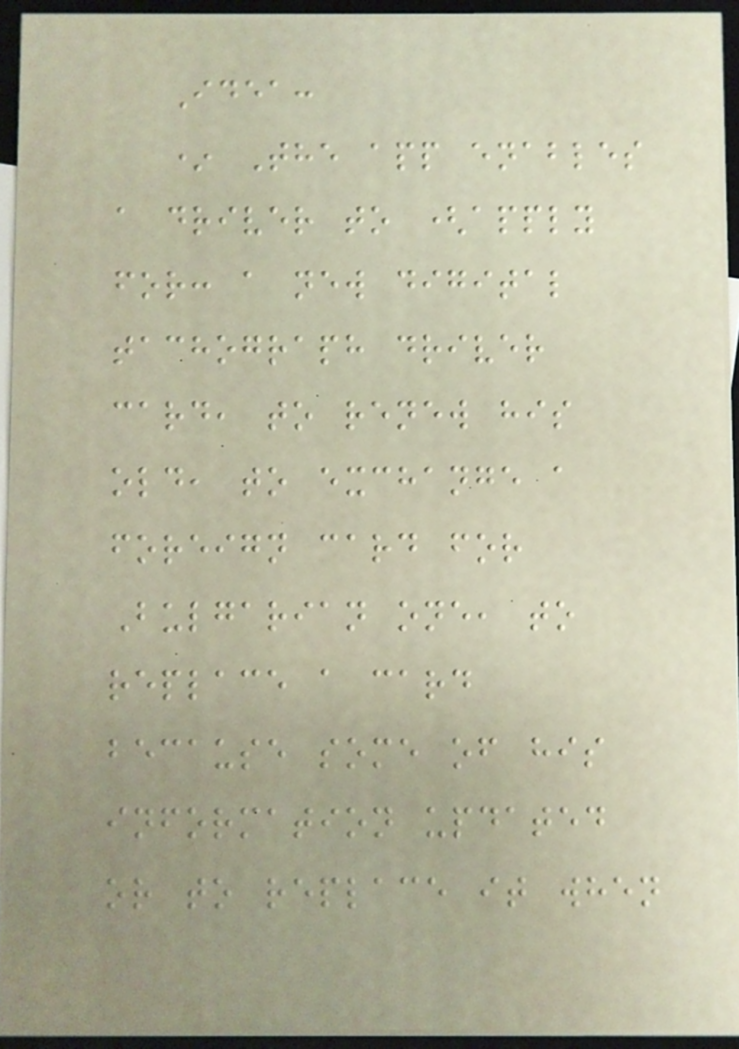Idea:
* The app enables
a driver to (apply
for: a new digital
tachograph driver
card, to renew his
old, to exchange a
foreign card for
Bulgarian one, to
replace a card
because some of his
information updated
or to replace it when
